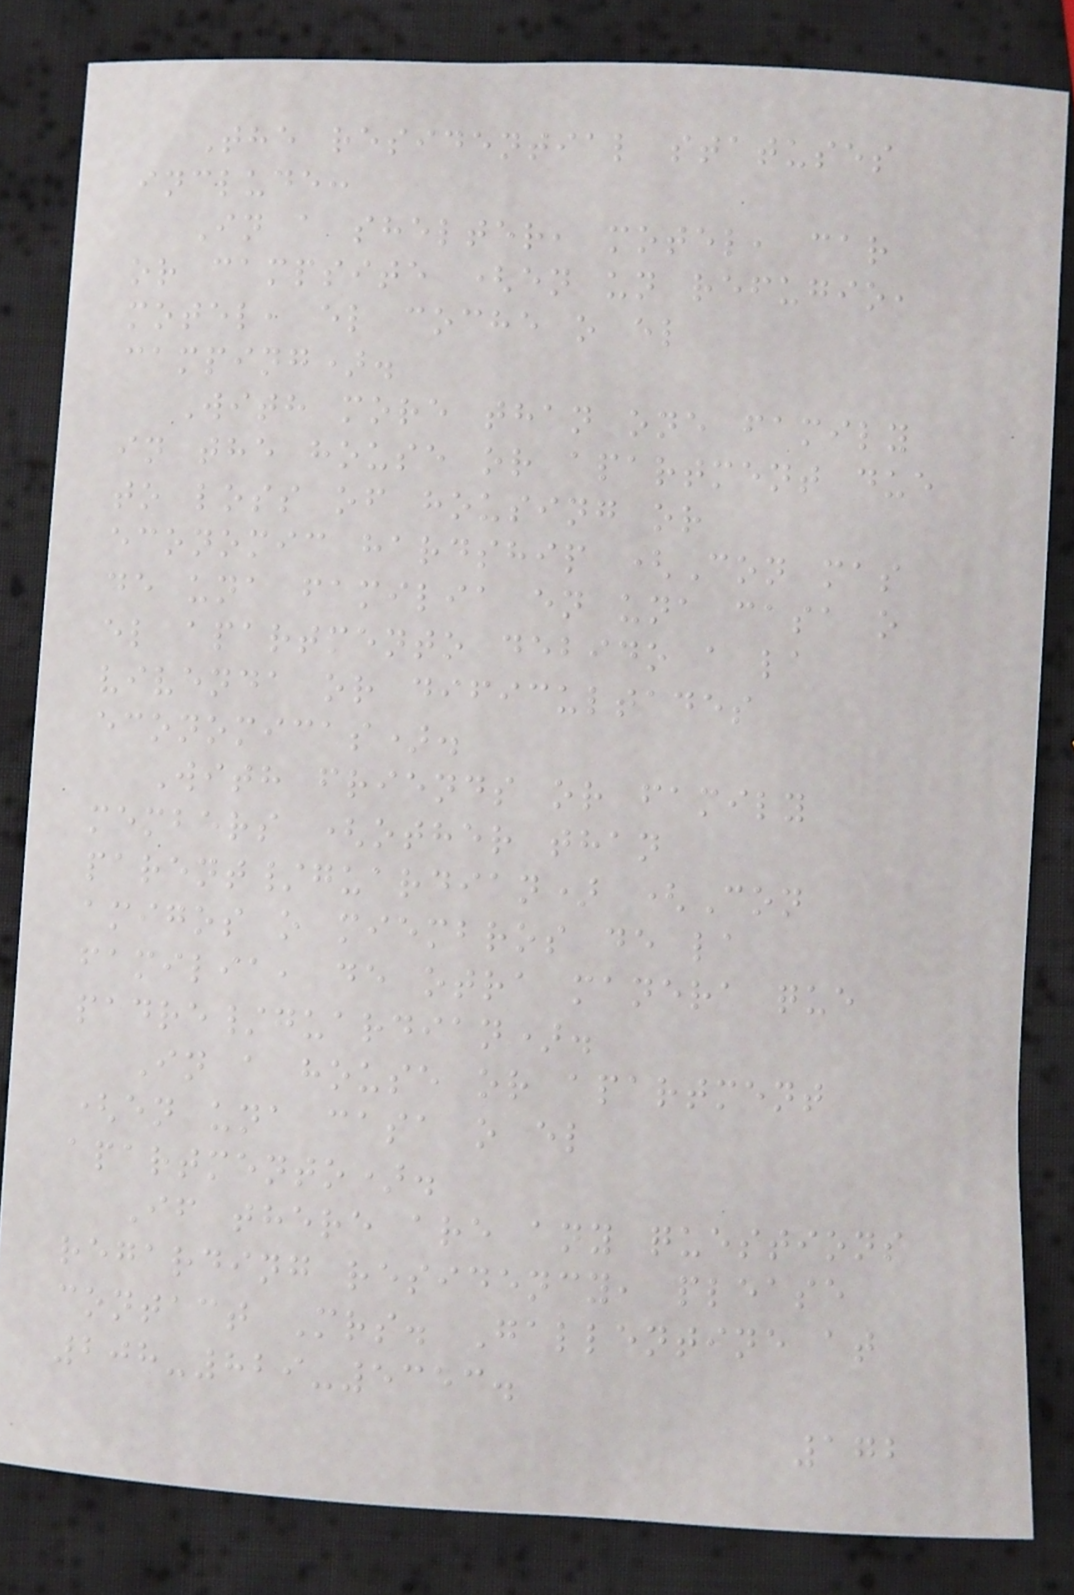The residential statuses
include:
In a shelter, motel, car
or campsite (en un refugio,
motel, el coche o el
camping).
With more than one family
in the house or apartment due
to loss of housing or
economic hardship (Con mas
de una familia en una casa o
el apartmento debido a la
vivenda or dificultades
economicas).
With friends or family
members (other than
parent/guardian) (Con
amigos o miembros de la
familia, de otra manera que
padre/guardian).
In a house or apartment
(en una casa o el
apartmento).
If there are any questions
regarding residency, please
contact Mrs. Gallentine at
208-829-5353.
172
